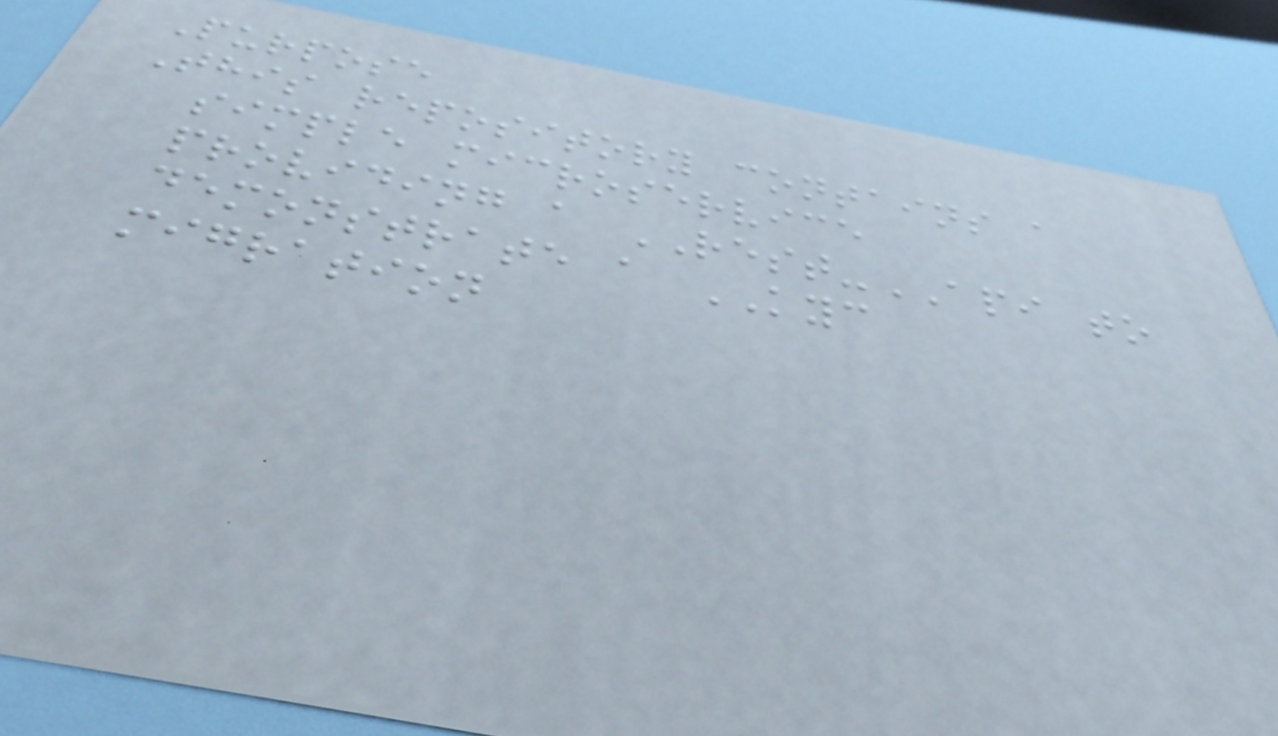Purpose
This repository contains a
simple microservice
providing a REST-API to
demonstrate a KYC
migration
